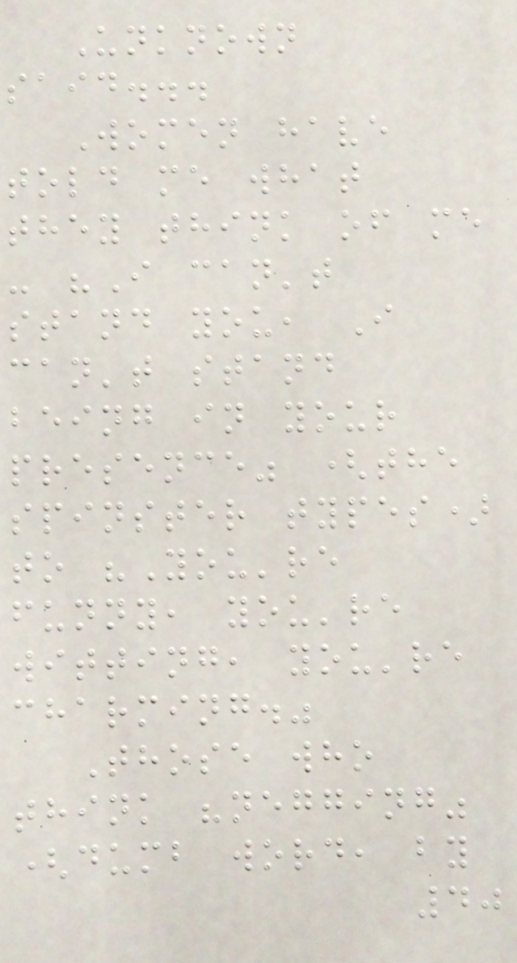Unknown
said...
Women have
told me what
they think of me
- "I can't
stand you, I
can't stand
being in your
presence" (the
spinster types)
to "You're
funny, you're
witting, you're
charming."
Those who
think "negging"
(dumb word, by
40
